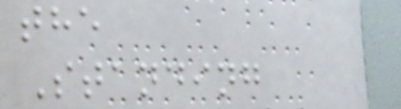the
Standing
